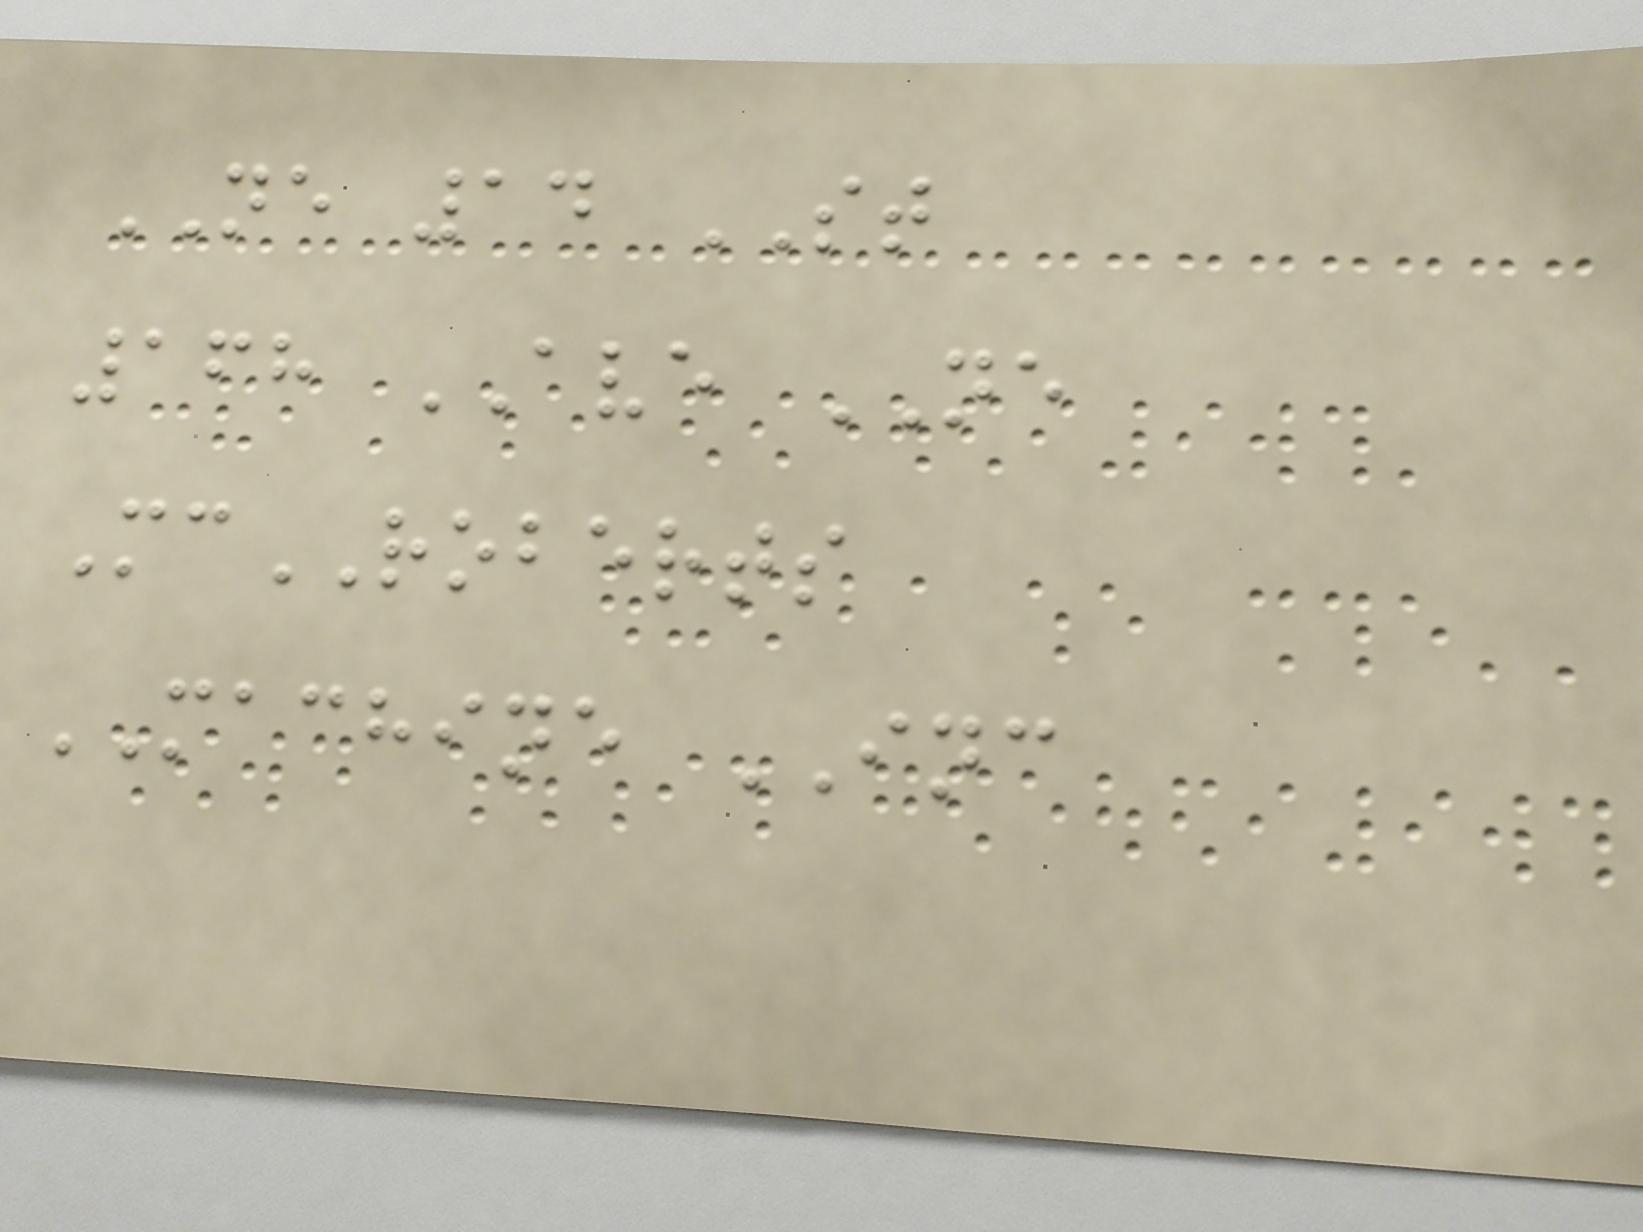NE 14 ST
168 AVE NE
McROBERTS
MACHINE INC
